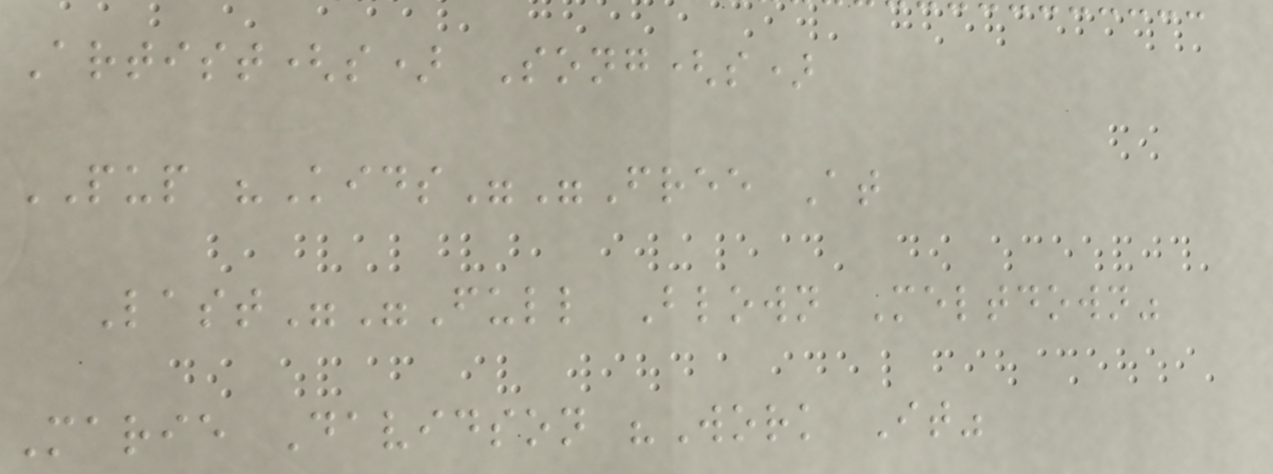Artist(s) Song(s)
PUP "Kids""Free At
Last""Full Blown Meltdown"
Marie Davidson "Work It"
